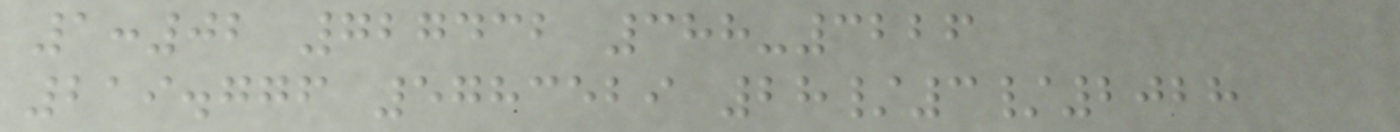1:02 727432 388-3226
219.776 5783529 28/3/2028
